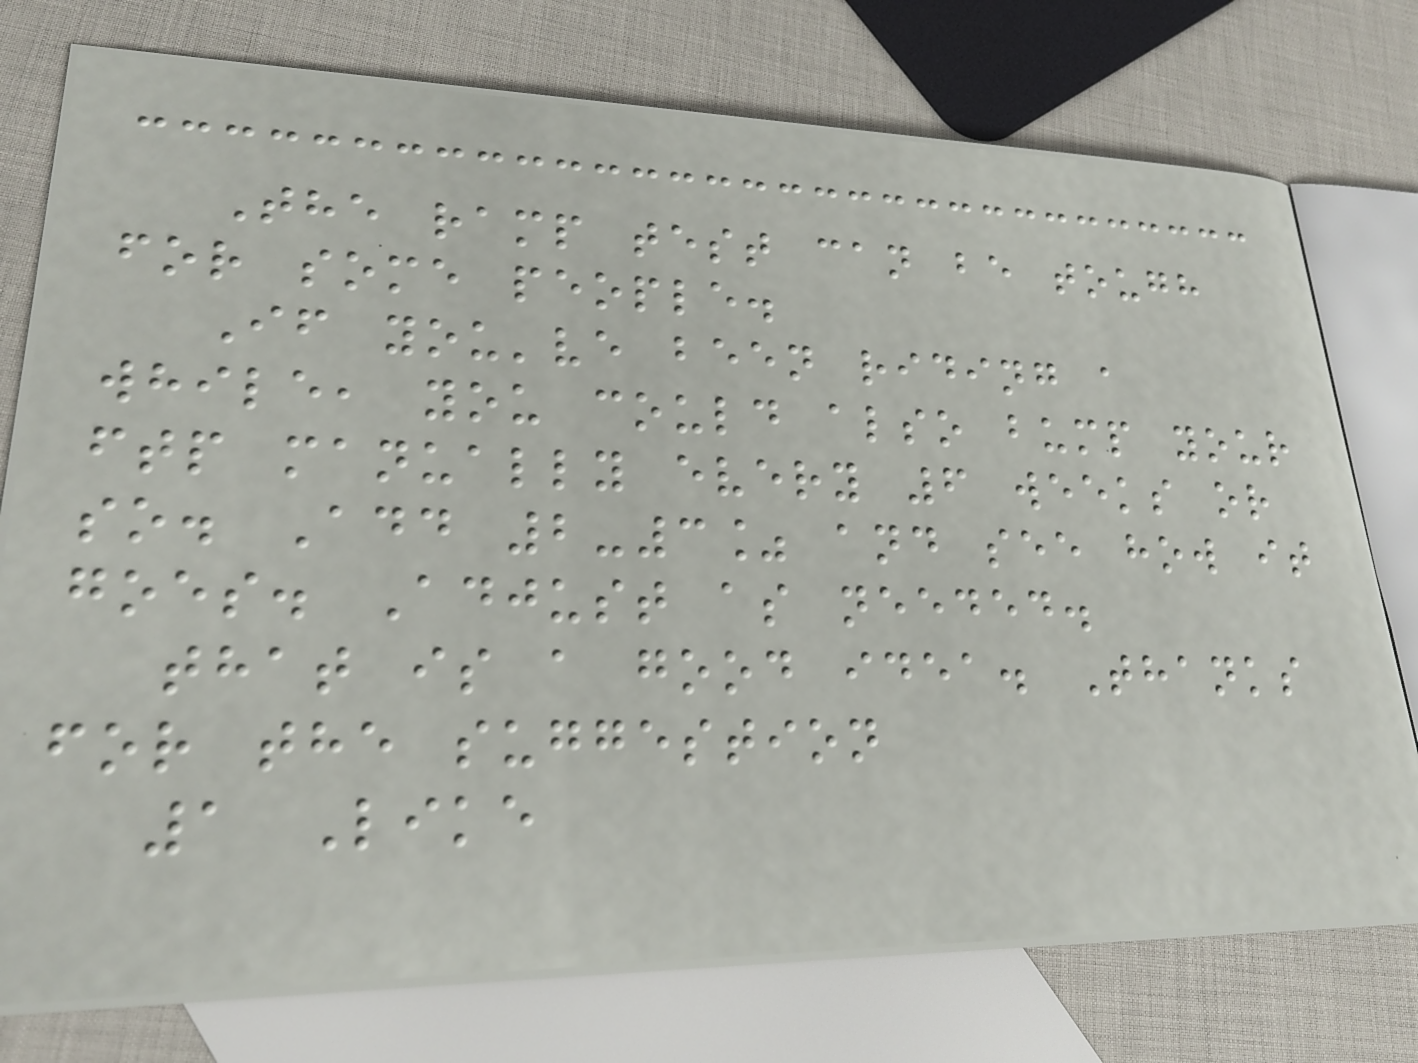The ramp test can be tough
for some people.
If you've been riding a
while, you could also bump your
ftp manually every 6 weeks or
so. Add 2-3% and see how it
goes. Adjust as needed.
that is a good idea. Thanks
for the suggestion
1 Like
